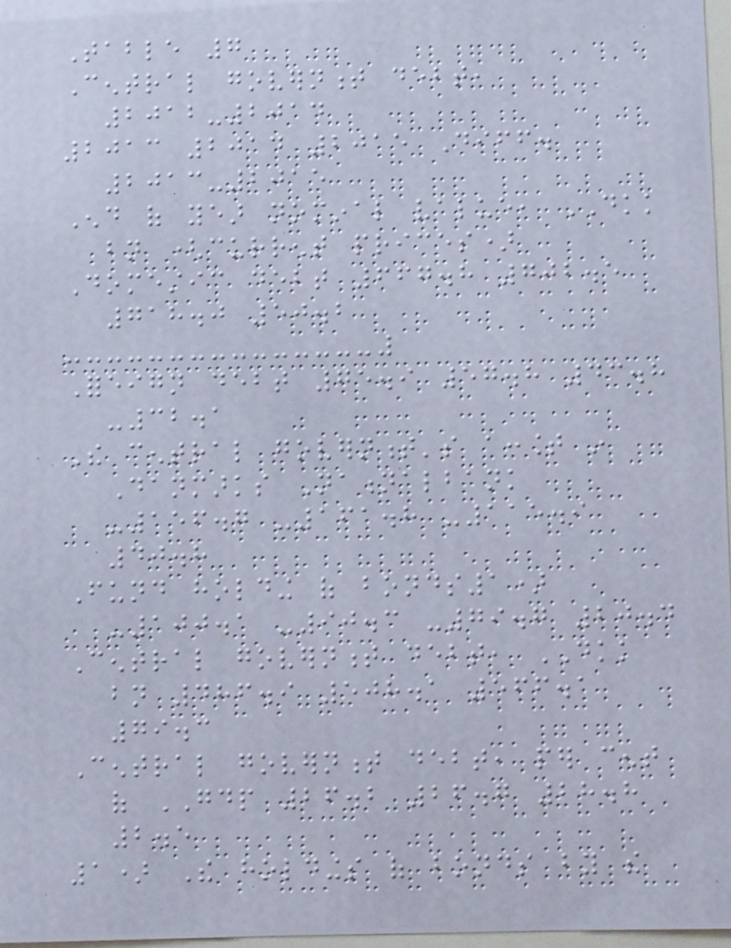Table 7
Central government debt,
2012-2014
2013 2014 2015 Diff.
2013-2015
End of year nominal value, DKK
bn (current prices)
Domestic debt 667.8 702.5
718.0 50.2
Foreign debt 75.9 57.8 43.8
-32.1
The central government's account in
Danmarks Nationalbank
-156.7 -161.8 -115.9
40.8
Fund holding of bonds1)
-100.1 -90.3 -79.7 20.4
Central government debt, DKK
bn 486.9 508.1 566.1
79.3
Central government debt, per cent
of GDP 26.2 26.7 28.8
2.5
1) The holdings of bonds by the
